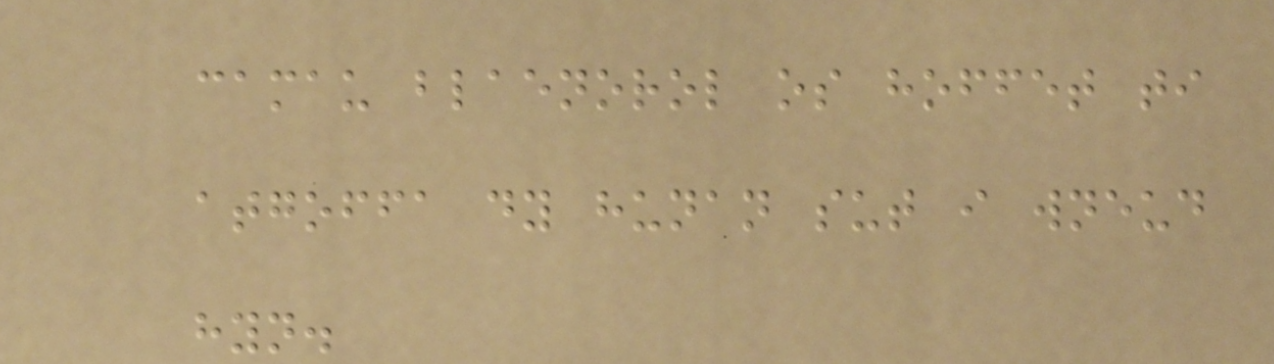camau blaenorol os hoffet ti
atgoffa dy hunan sut i wneud
hyn.
